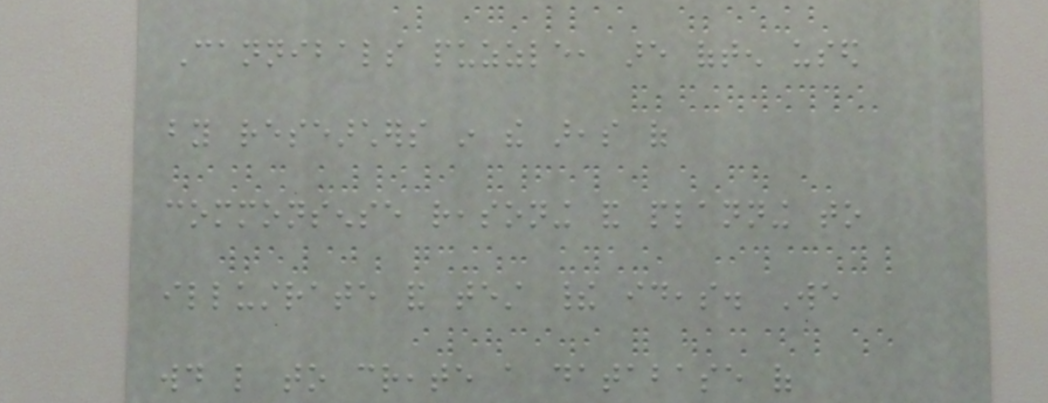Cannibals puzzle, are often used
by researchers in the areas of
commonsense reasoning and planning to
illustrate and test their ideas. We
would like to create a database of
